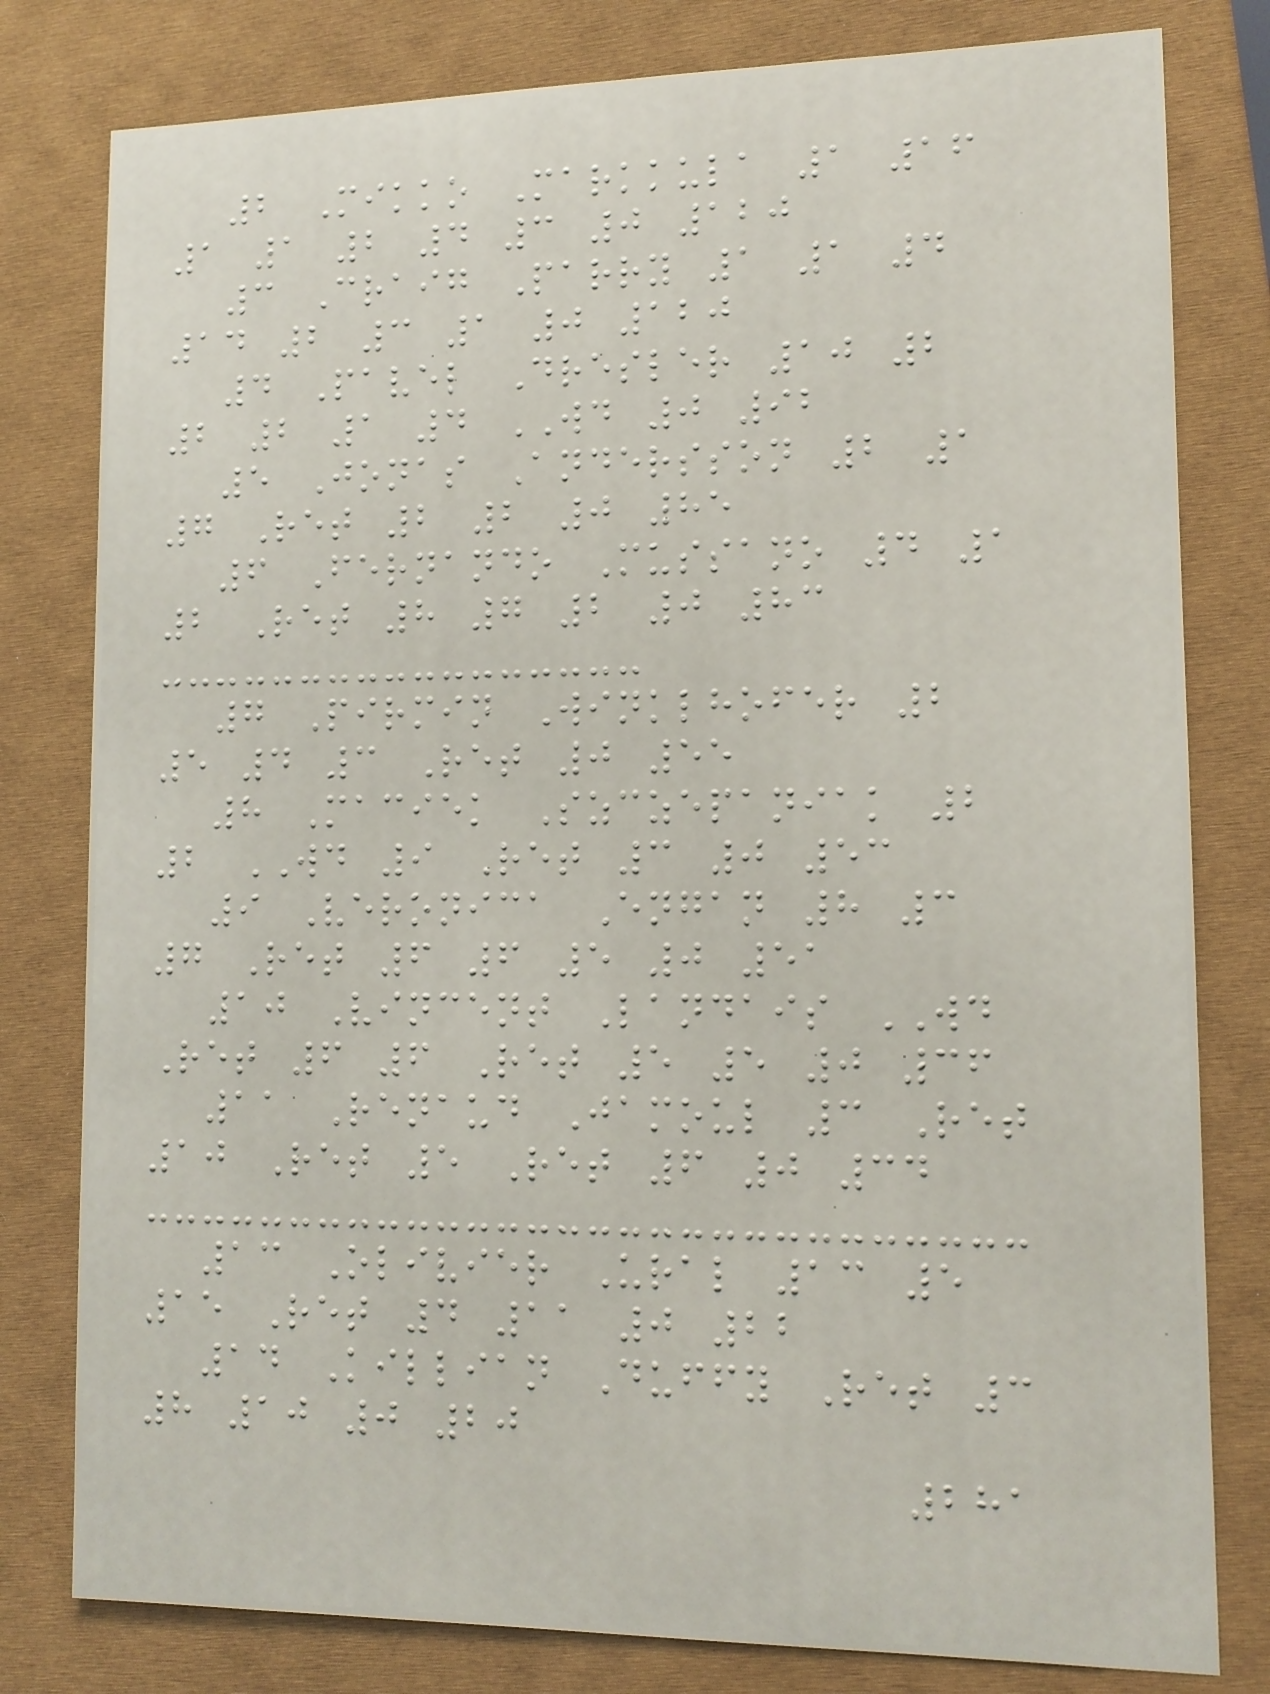2 Mikko Markkula 1 16
1 1 2 4 3 0 120
3 Craig Parry 1 1 4
14 2 3 1 0 120
4 Pavel Dresler 10 2
2 2 1 4 WD 0 92
5 Jonas Andersson 2 1
7 Ret 2 2 0 85
6 Fernando Mussano 4 1
2 Ret 8 7 2 0 83
7 Pirmin Winklhofer 2
5 4 3 Ret 0 55
8 Maciek Szczepaniak 2
2 WD 9 Ret 3 0 53
9 Veronica Engan 8 3
7 Ret 6 6 5 0 51
10 Vincent Landais WD
Ret 6 6 Ret 5 5 0 36
11 Renaud Jamoul 3 Ret
10 Ret 5 Ret 6 0 34
13 Olivier Ural 13 5
15 Ret 4 11 0 22
14 Killian Duffy Ret 3
8 10 0 20
281
